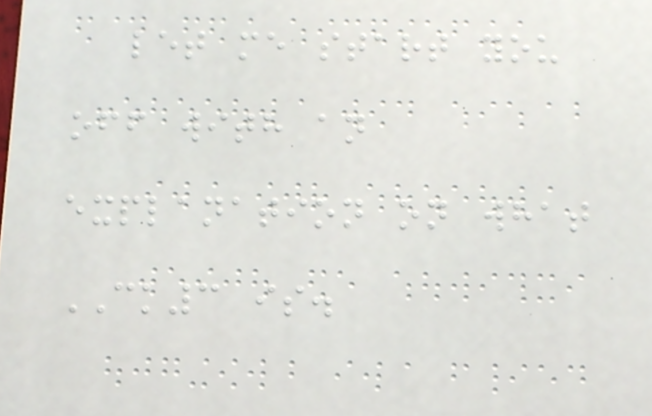let me start you
off with an
explanation on what
CK3 is.
